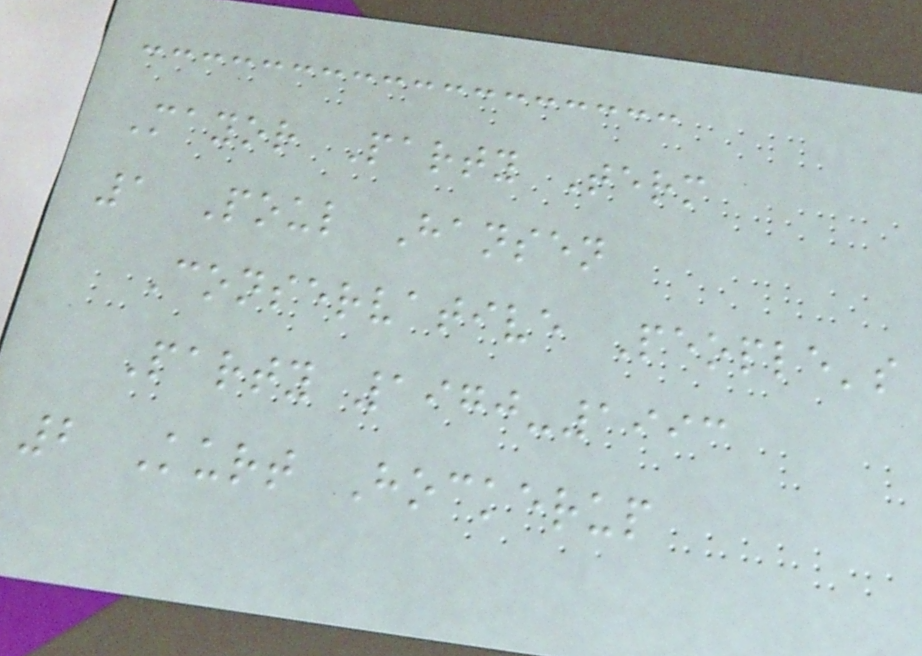Mayor Party Term
1 Poul Hansen
Conservative People's
Party 1970-1993
2 Kurt Hockerup
